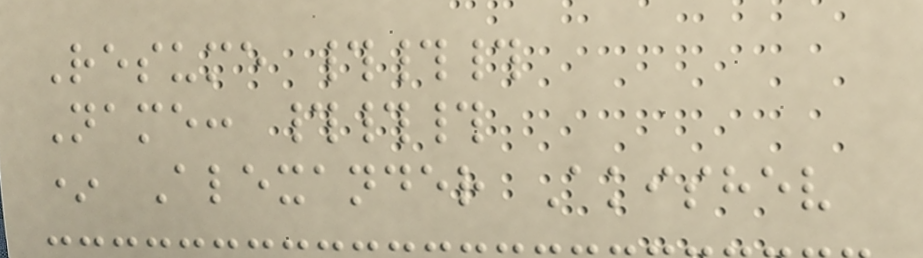Resume ###
Name: ###
* Alexander Akishev
